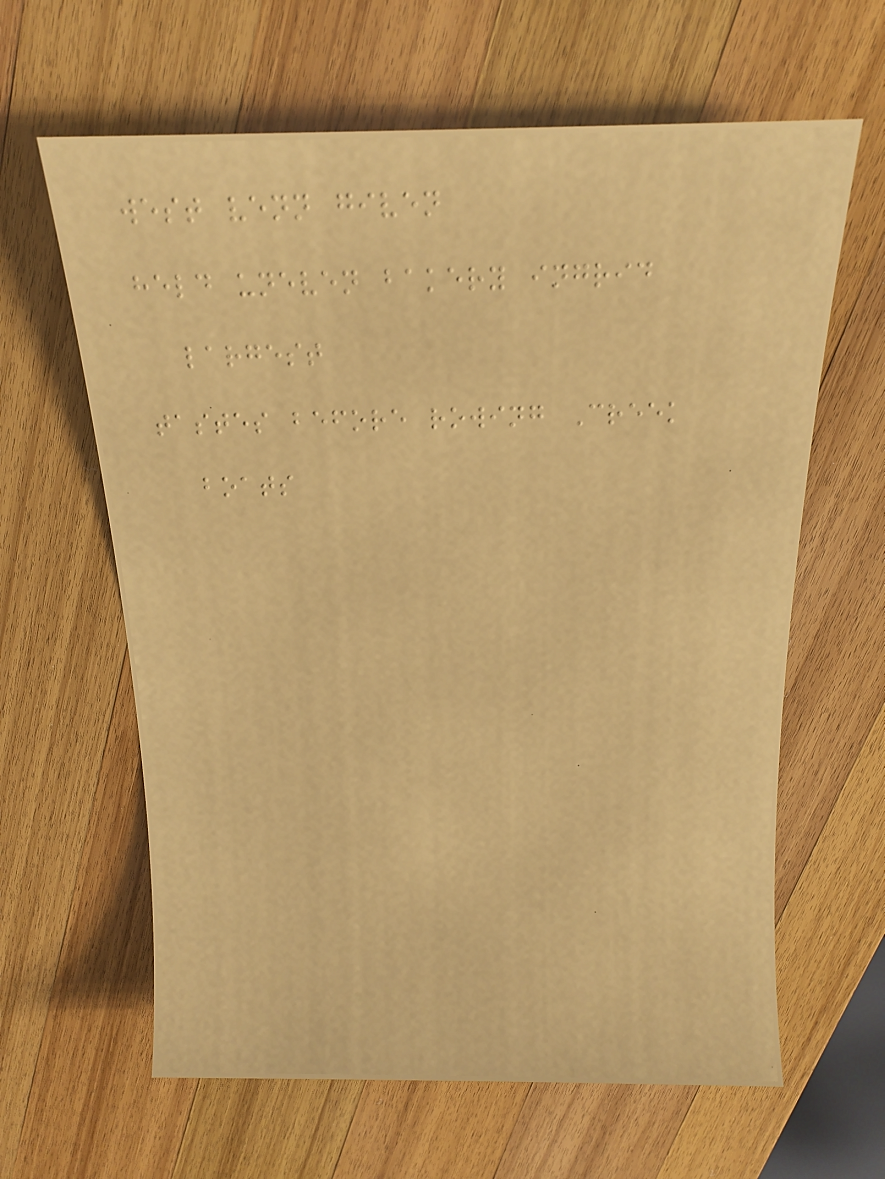west venn given
held uneven bakery ingrid
largest
tastes before rowing Creek
boats
